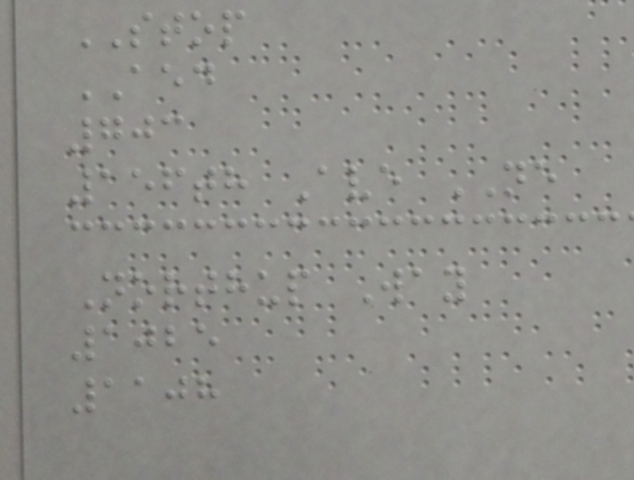STOP
AED
703
156th Ave NE
Northup Way
1025
1108
